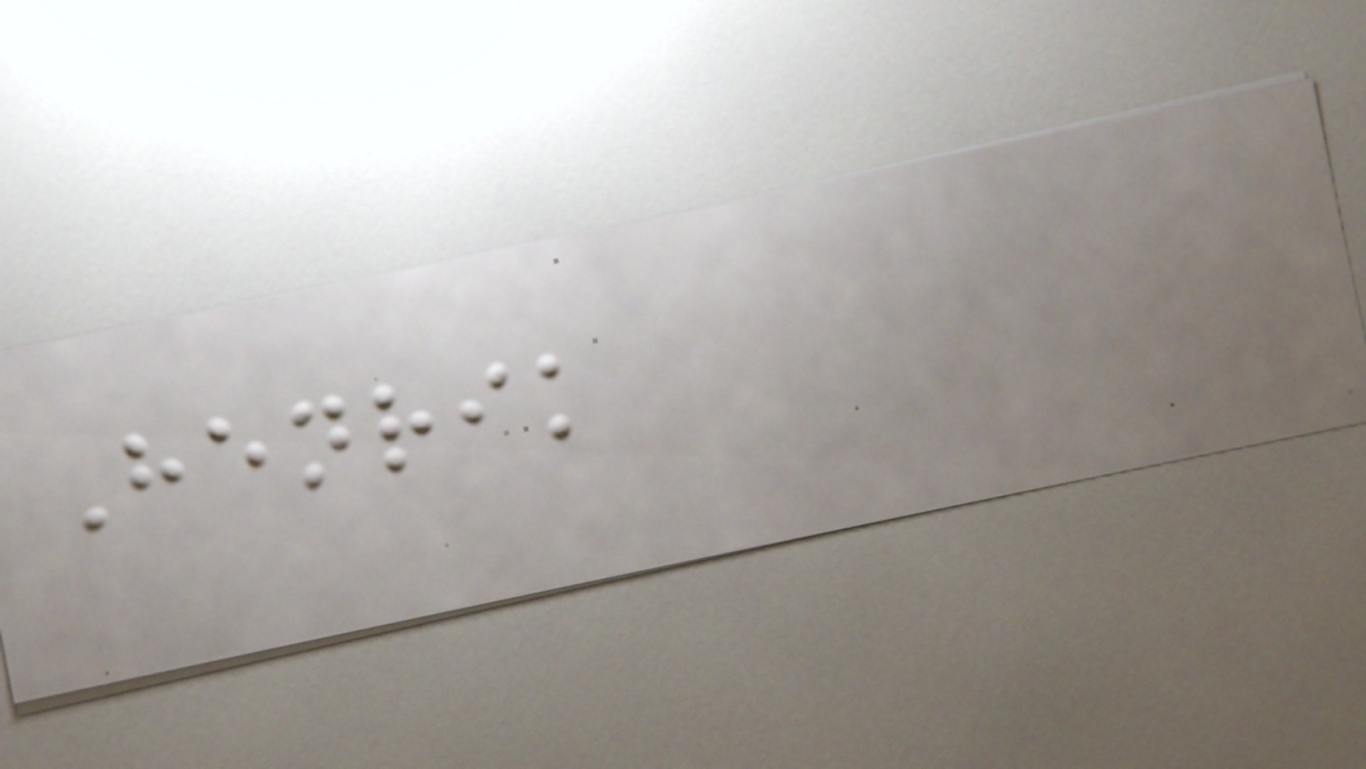Henrik
